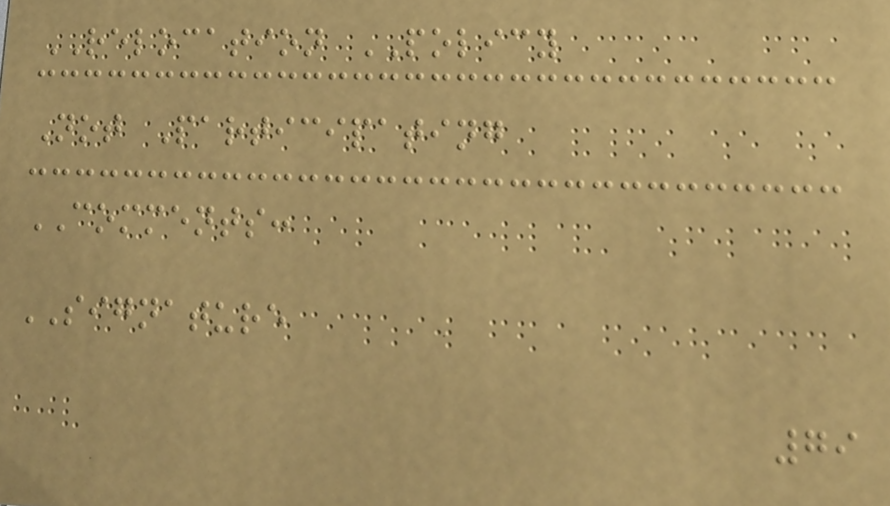RELOCATION POLICY
Not Participating
COMMENTS:
SIGNATURE
79
